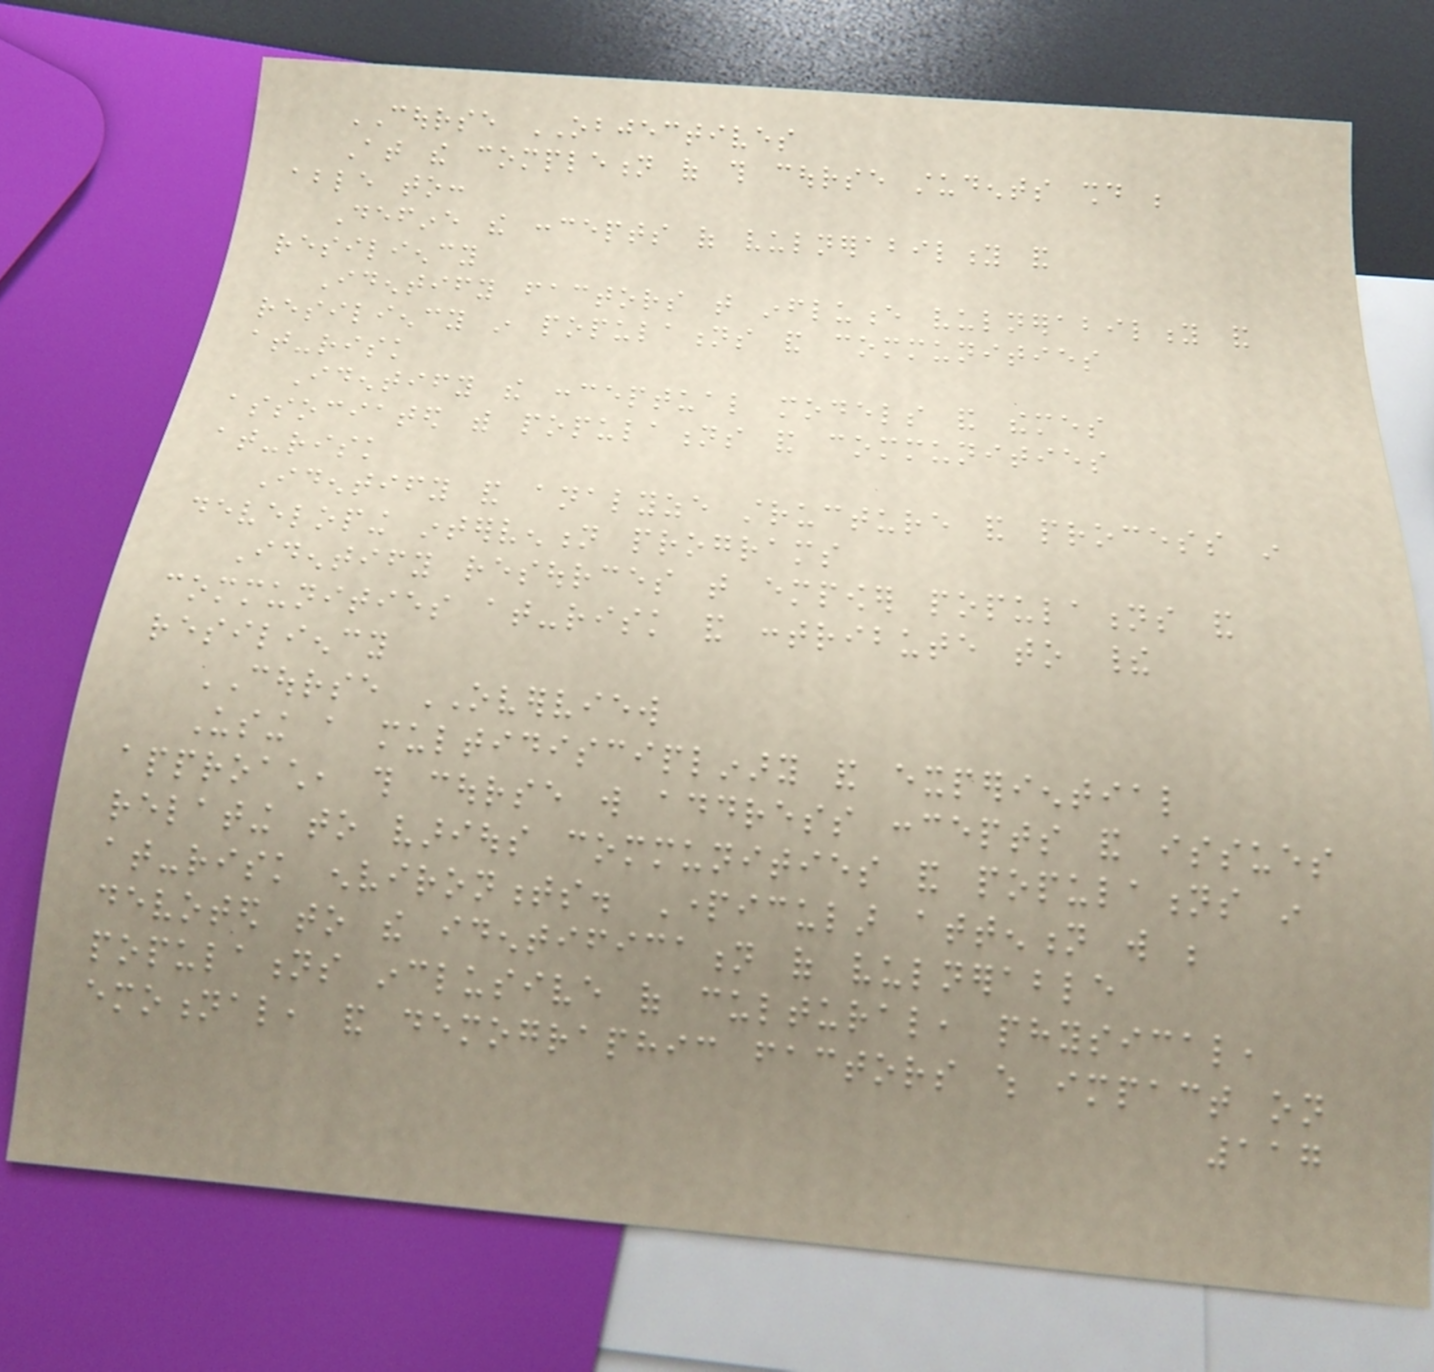COURSE OBJECTIVES
At the completion of this course students should be
able to:
Define the concepts of vulnerability and
resiliency
Identify factors that influence vulnerability and
resiliency in populations and communities
at-risk
Identify the conceptual models and themes
associated with populations and communities
at-risk
Identify and analyze structure and process in
developing intervention programs
Identify resources that empower populations and
communities at-risk and contribute to their
resiliency
COURSE OVERVIEW
Using a multidisciplinary and experiential
approach, this course will address concepts and issues
relating to various communities and populations in
at-risk environments. Particular attention will be
devoted to the identification of vulnerable
populations inclusive of cultural, physical,
emotional, and demographic factors which impact on
117
